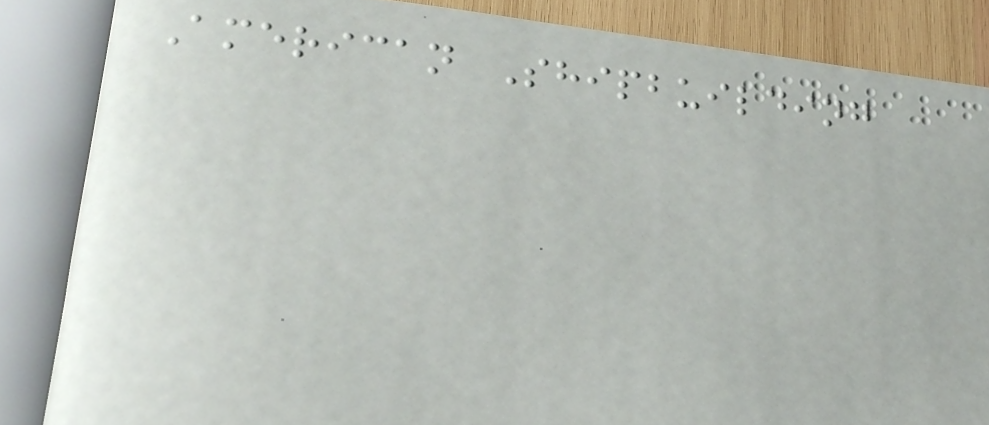American Shipbuilding
